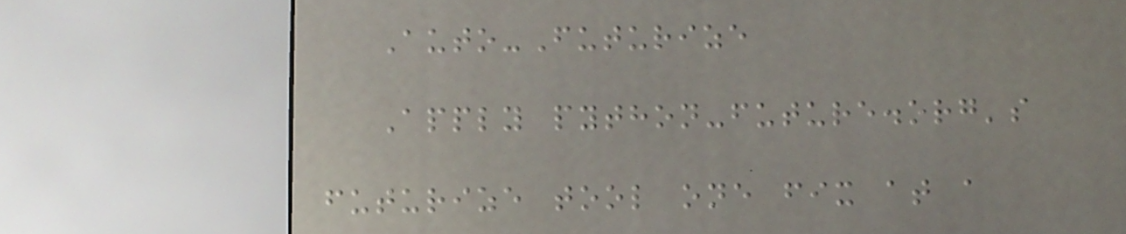Auto-Futurize
Apply python-future.org's
futurize tool one fix at a
